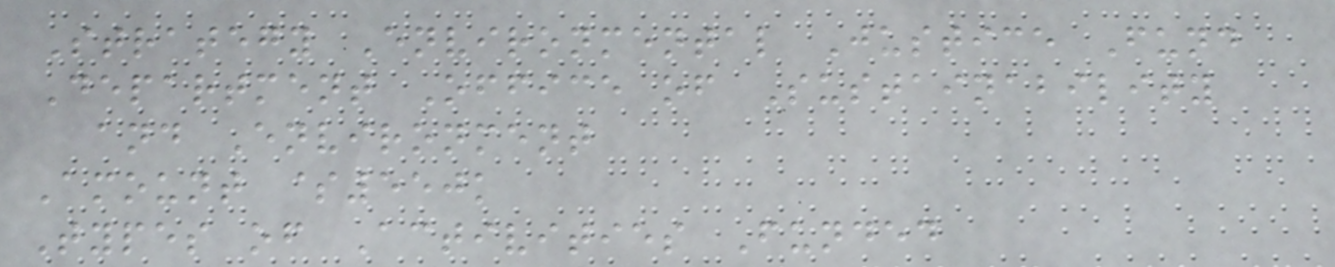Strategy Environmental Justice Fund
Department Office of Sustainability
and Environment
Amount $550k
Types of Activities Funded
